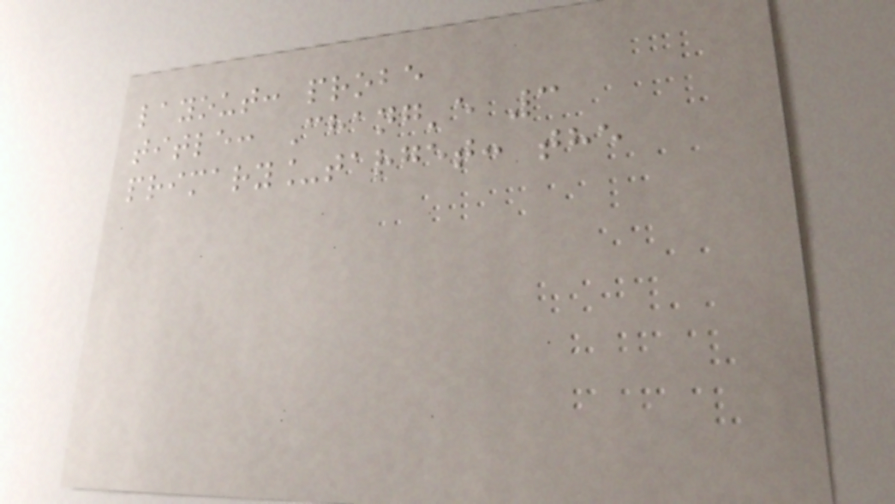layout: probe
title: Chang'e 3
primary_target: the
